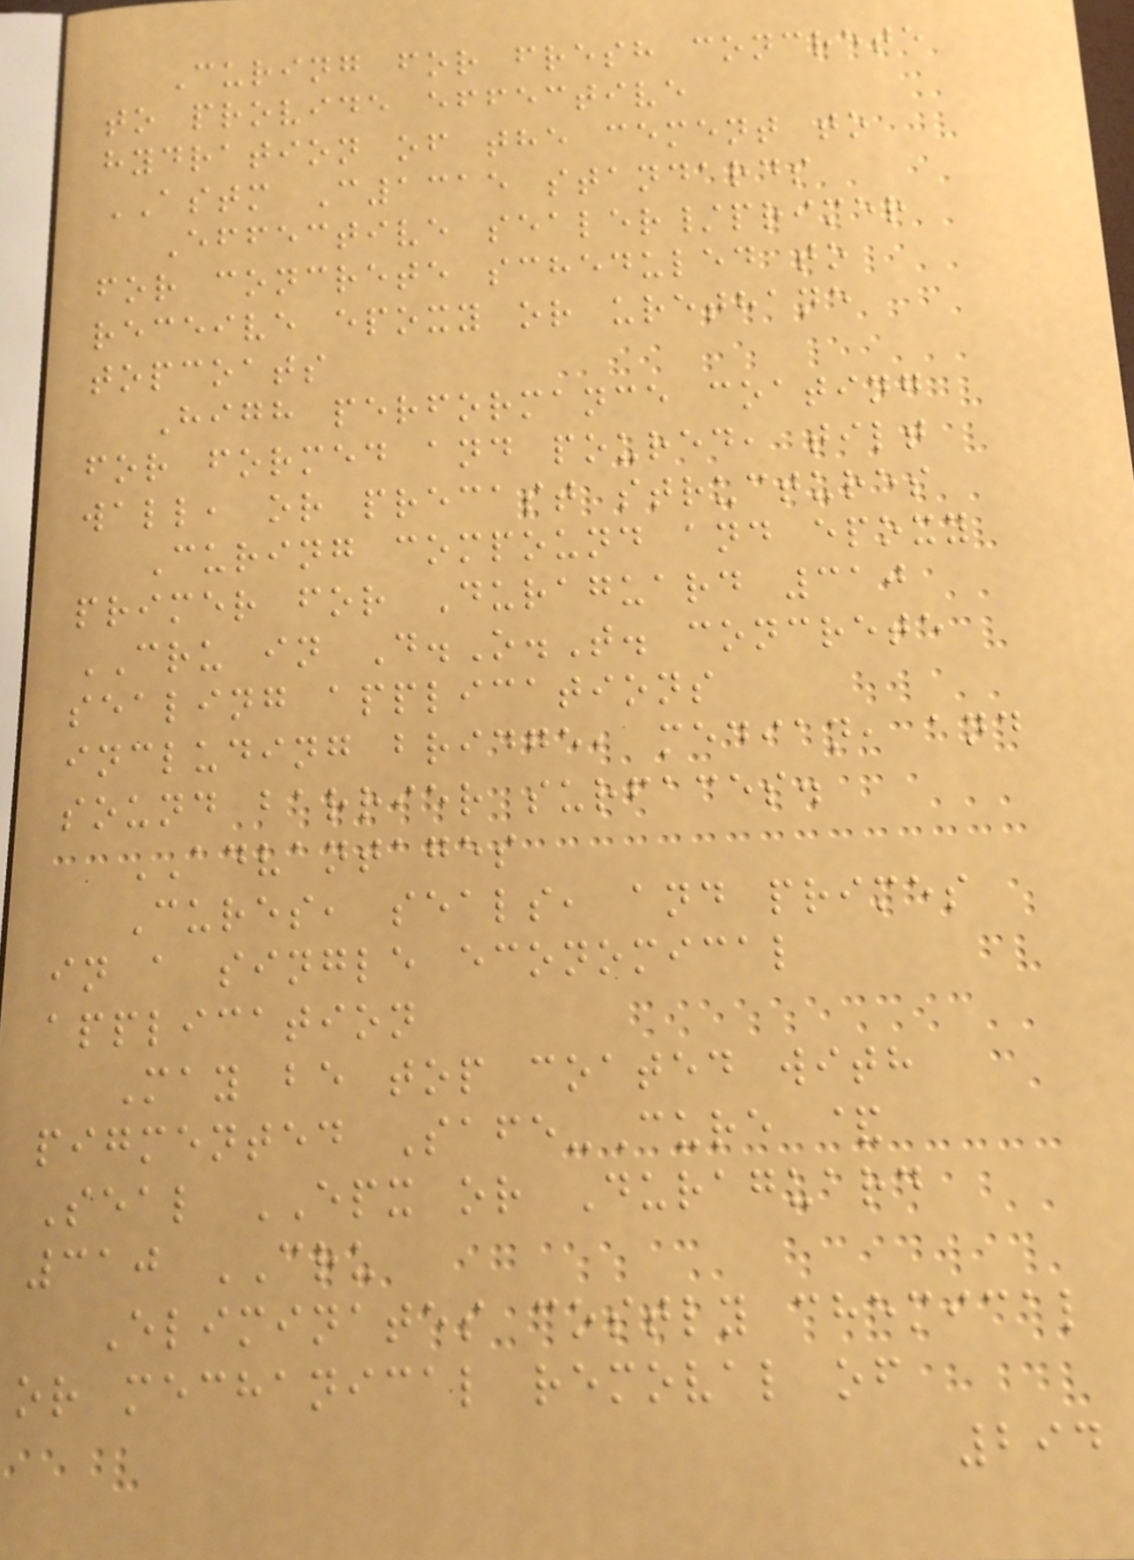Curing for fresh concrete
to provide effective
hydration of the cement to
ASTM C1315 standards
Effective sealer/primer
for concrete scheduled to
receive epoxy or urethane
topcoats
High performance coating
for formed and poured, tilt
wall, or precast structures
Curing compound and epoxy
primer for Duraguard 310
CRU in D.O.T. concrete
sealing applications
including bridge, median, and
sound barrier surfaces.
ADVANTAGES
Cures, seals, and primes
in a single economical
application
May be top coated with
pigmented Safe-Cure &
Seal EPX or Duraguard
310 CRU
Eliminates costly chemical
or mechanical removal of
294
